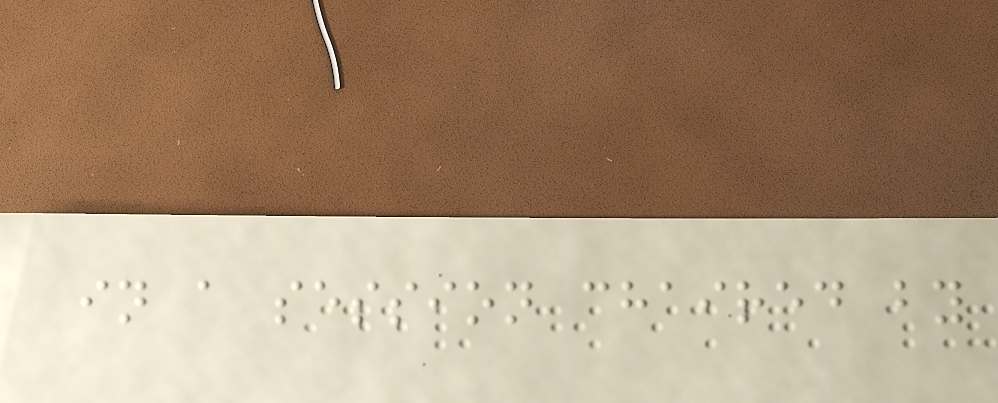in a session chaired by
